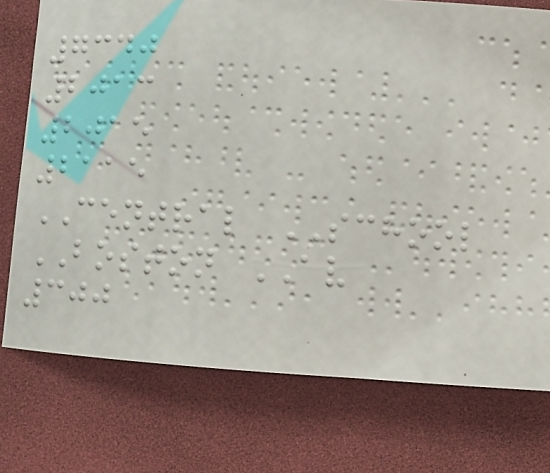7340
2013
2015
2115
CENTRAL SCHOOL
BOSTON AV
300
